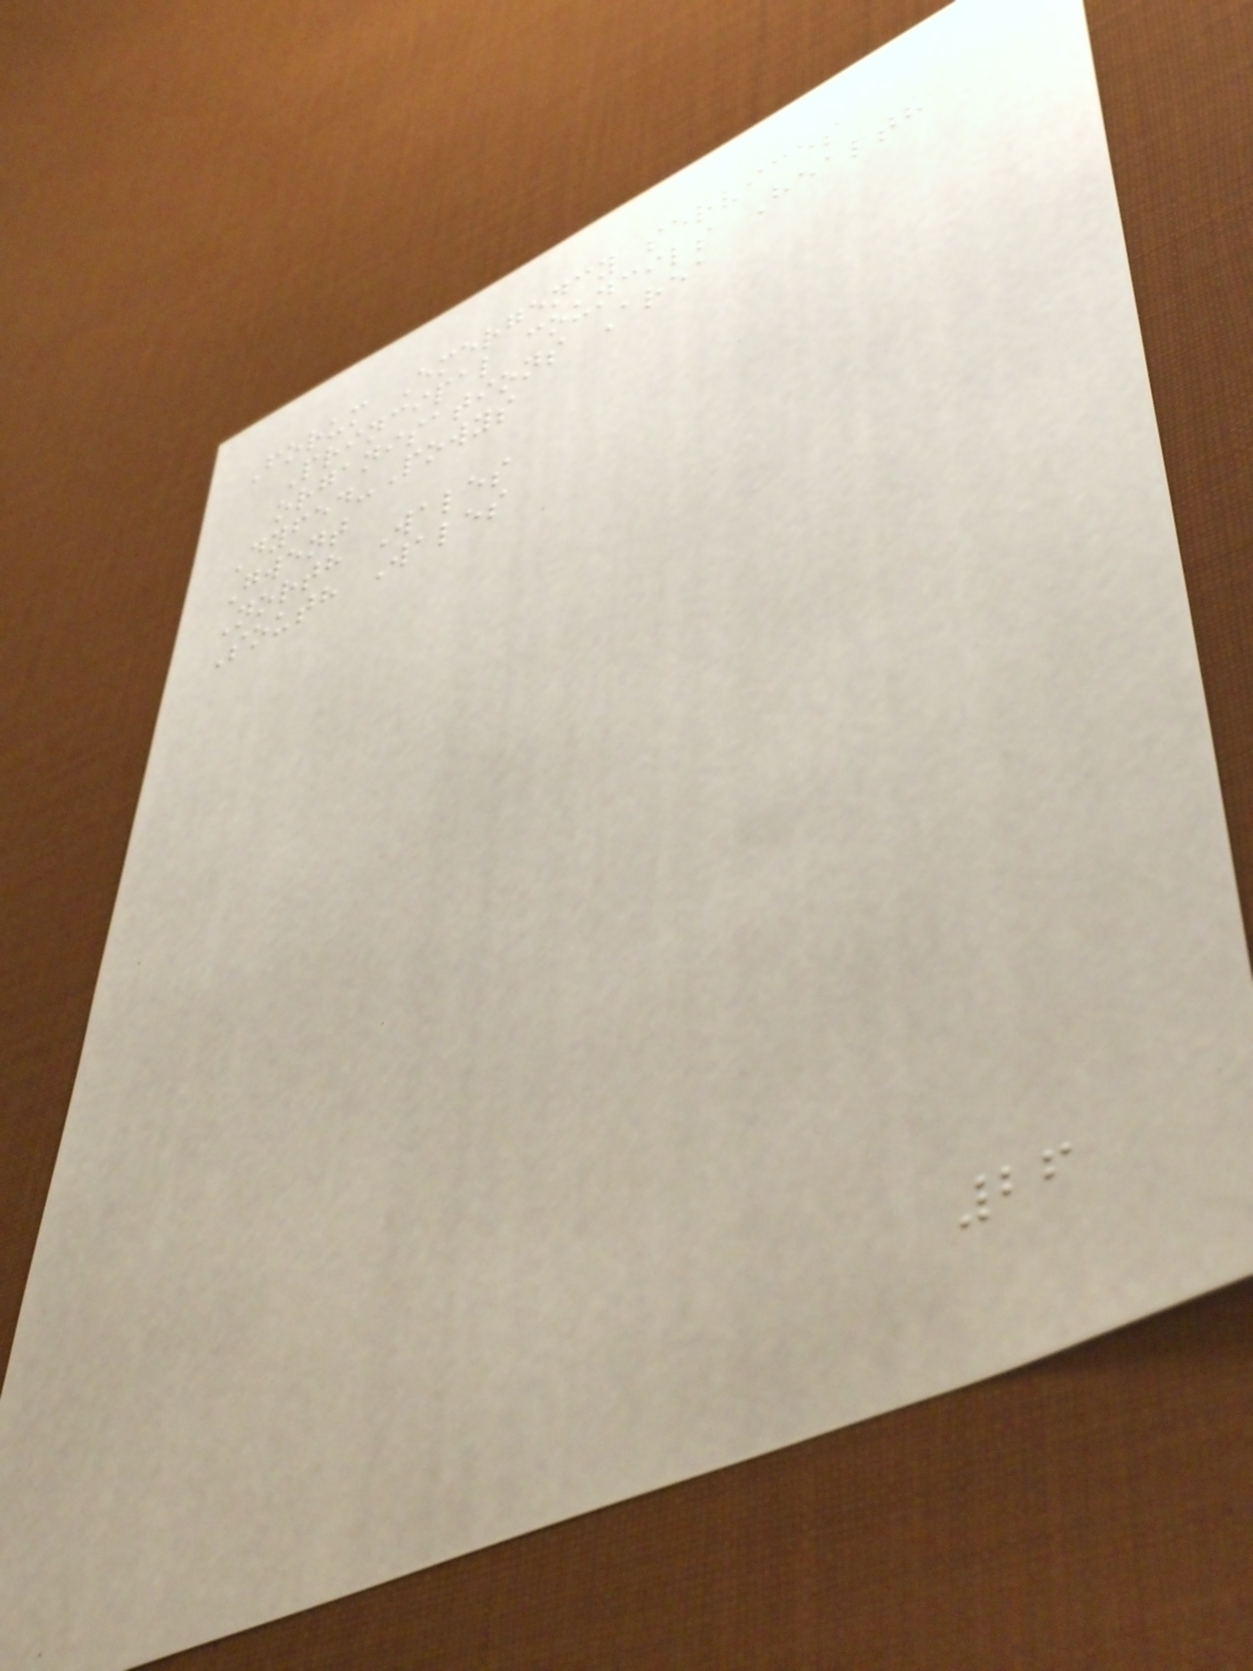Forum Emergency services
Principal councils Health
organisations Area
Dyfed-Powys
Gwent
North Wales
South Wales
26
